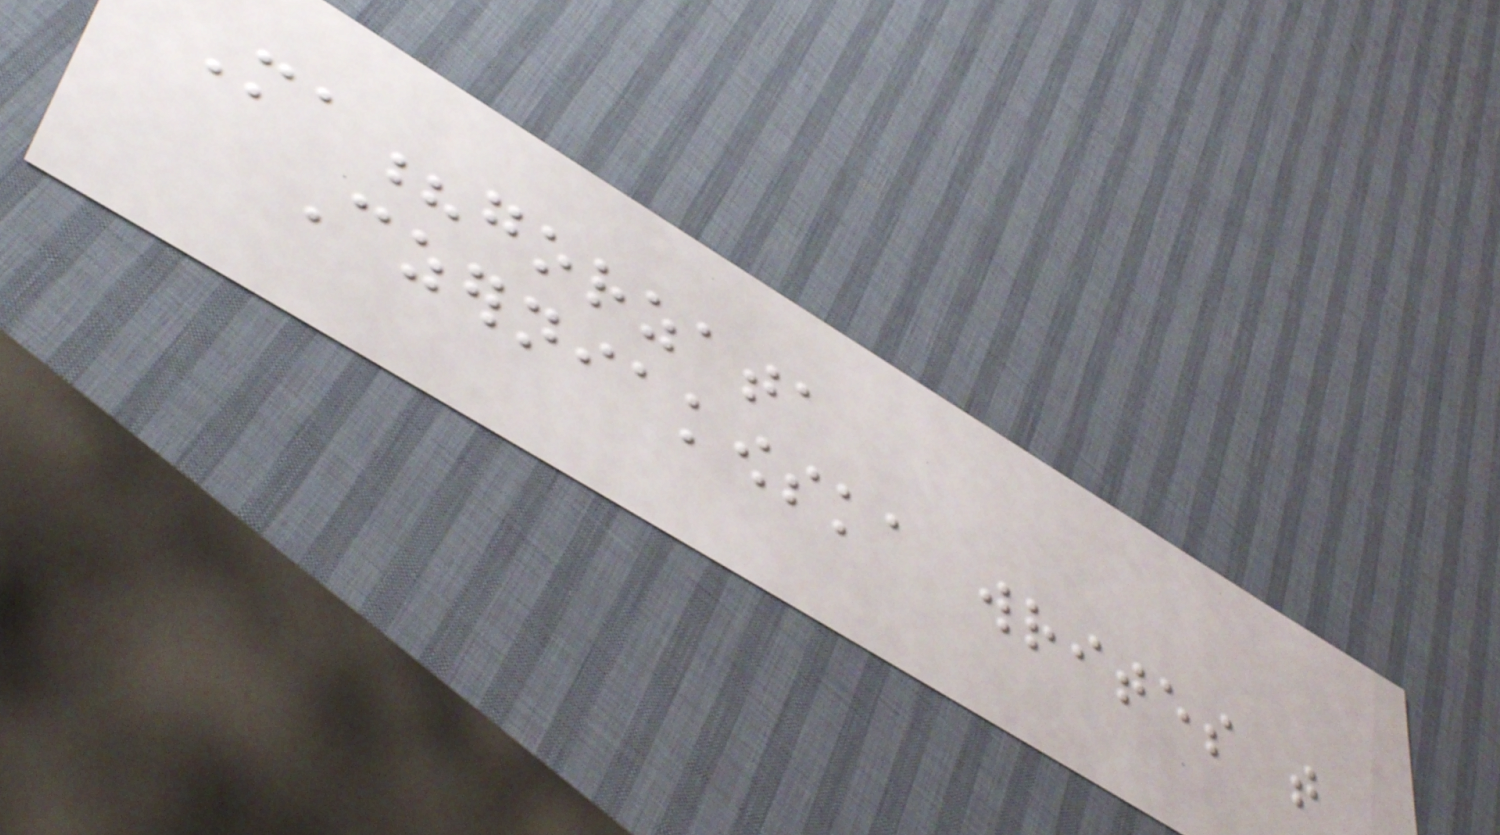Ma?gorzata
Czerniakowska writes that
